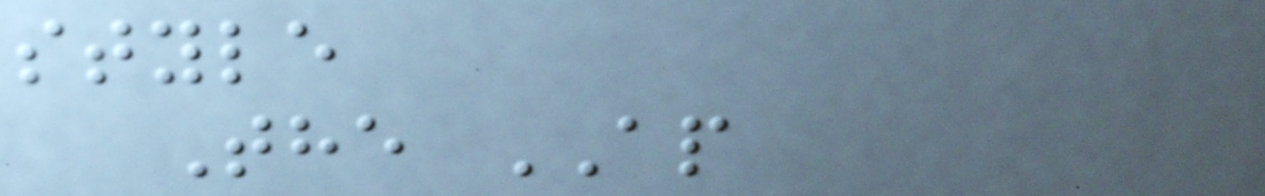style
The AP
